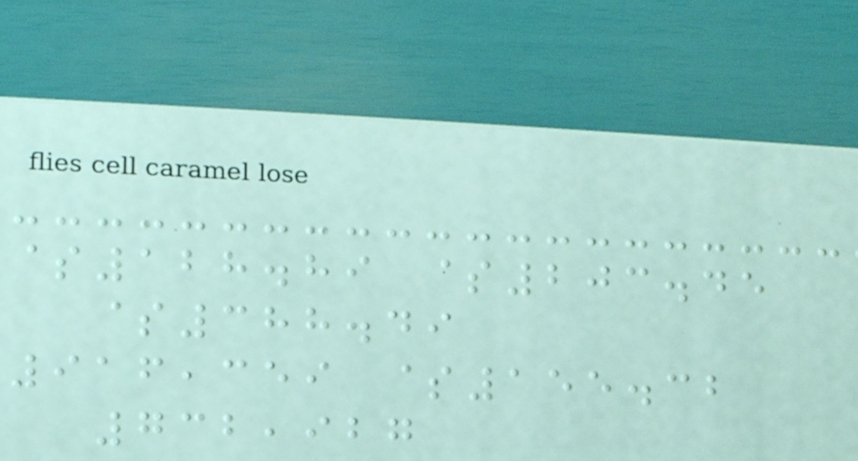$128.89 $203.45
$388.49
916,359 $155.32
732,927
